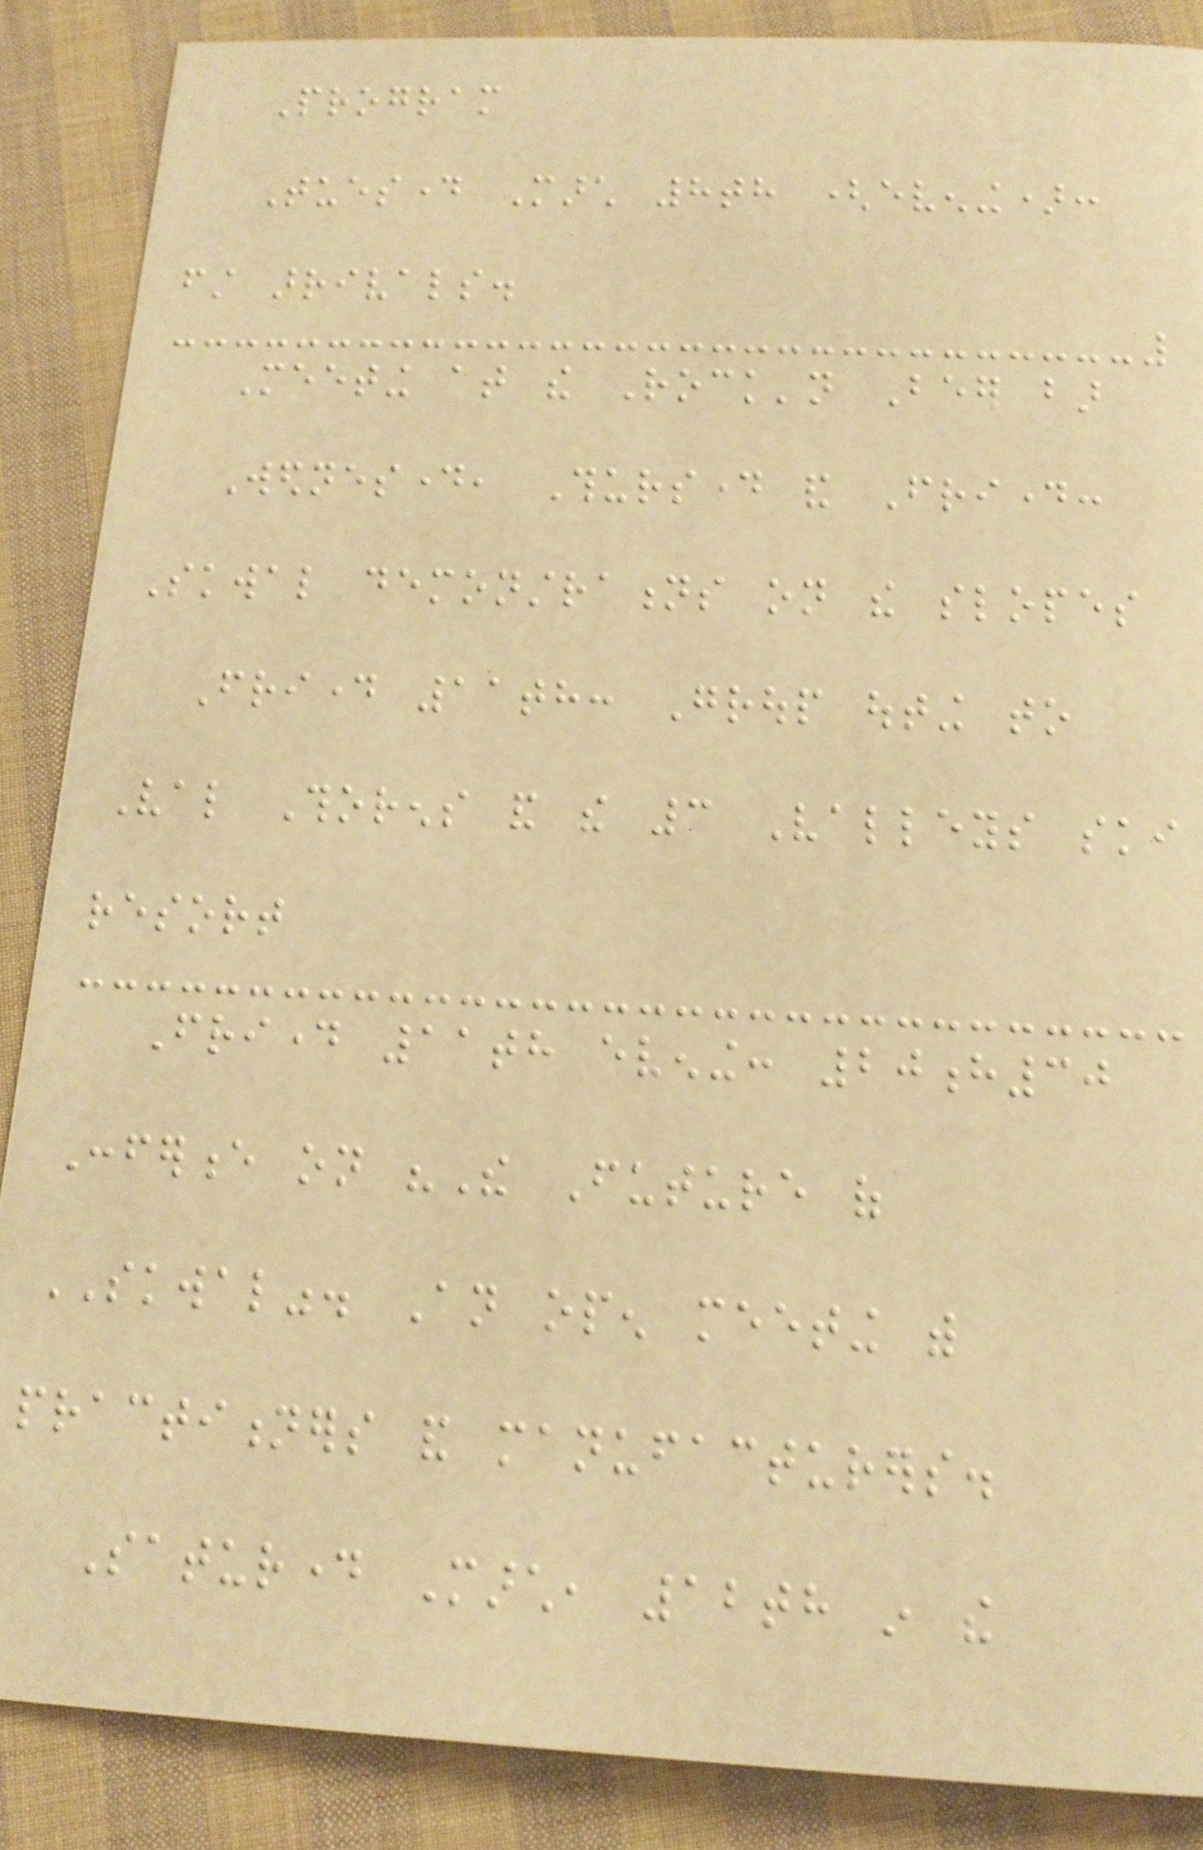Program
Tuesday March 8th (evening):
first arrivals.
Meeting at the Rock'n Beer bar
Wednesday, Thursday and Friday:
Skwal demonstrations on the slopes
Friday 11th: Group outing to
Val Thorens and the 3 Valleys ski
resort
Friday 11th evening: 20h30
Conference on "The Future of
SKWAL". An open meeting with
practitioners and manufacturers.
Saturday March, 12th in the
